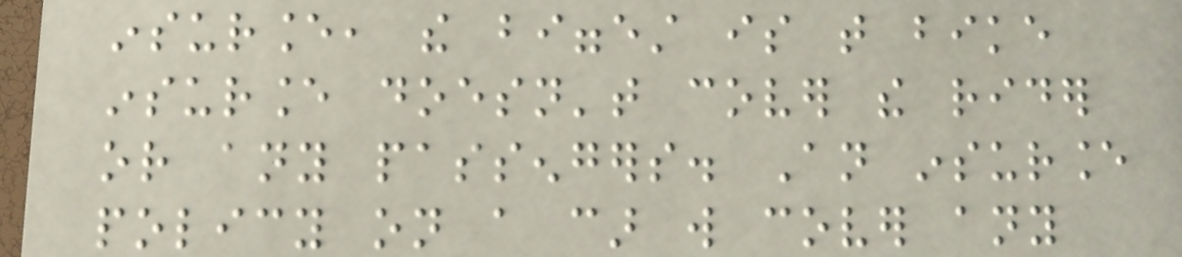insurance, the biggest is that bike
insurance doesn't cover the rider
or any passengers. An insurance
policy on a car will cover any
